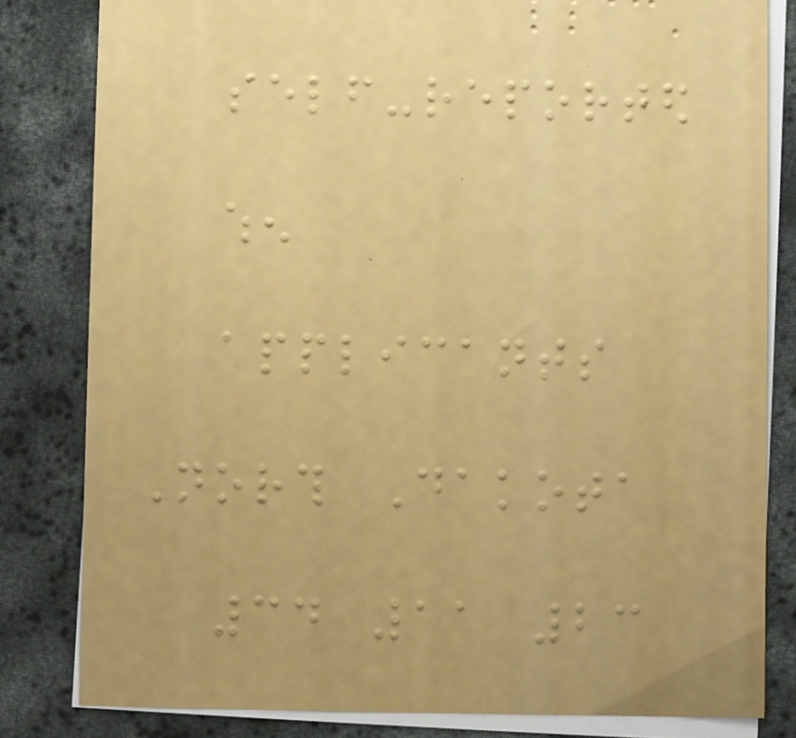self-reported
when
applicants
North Dakota
34 11 23
